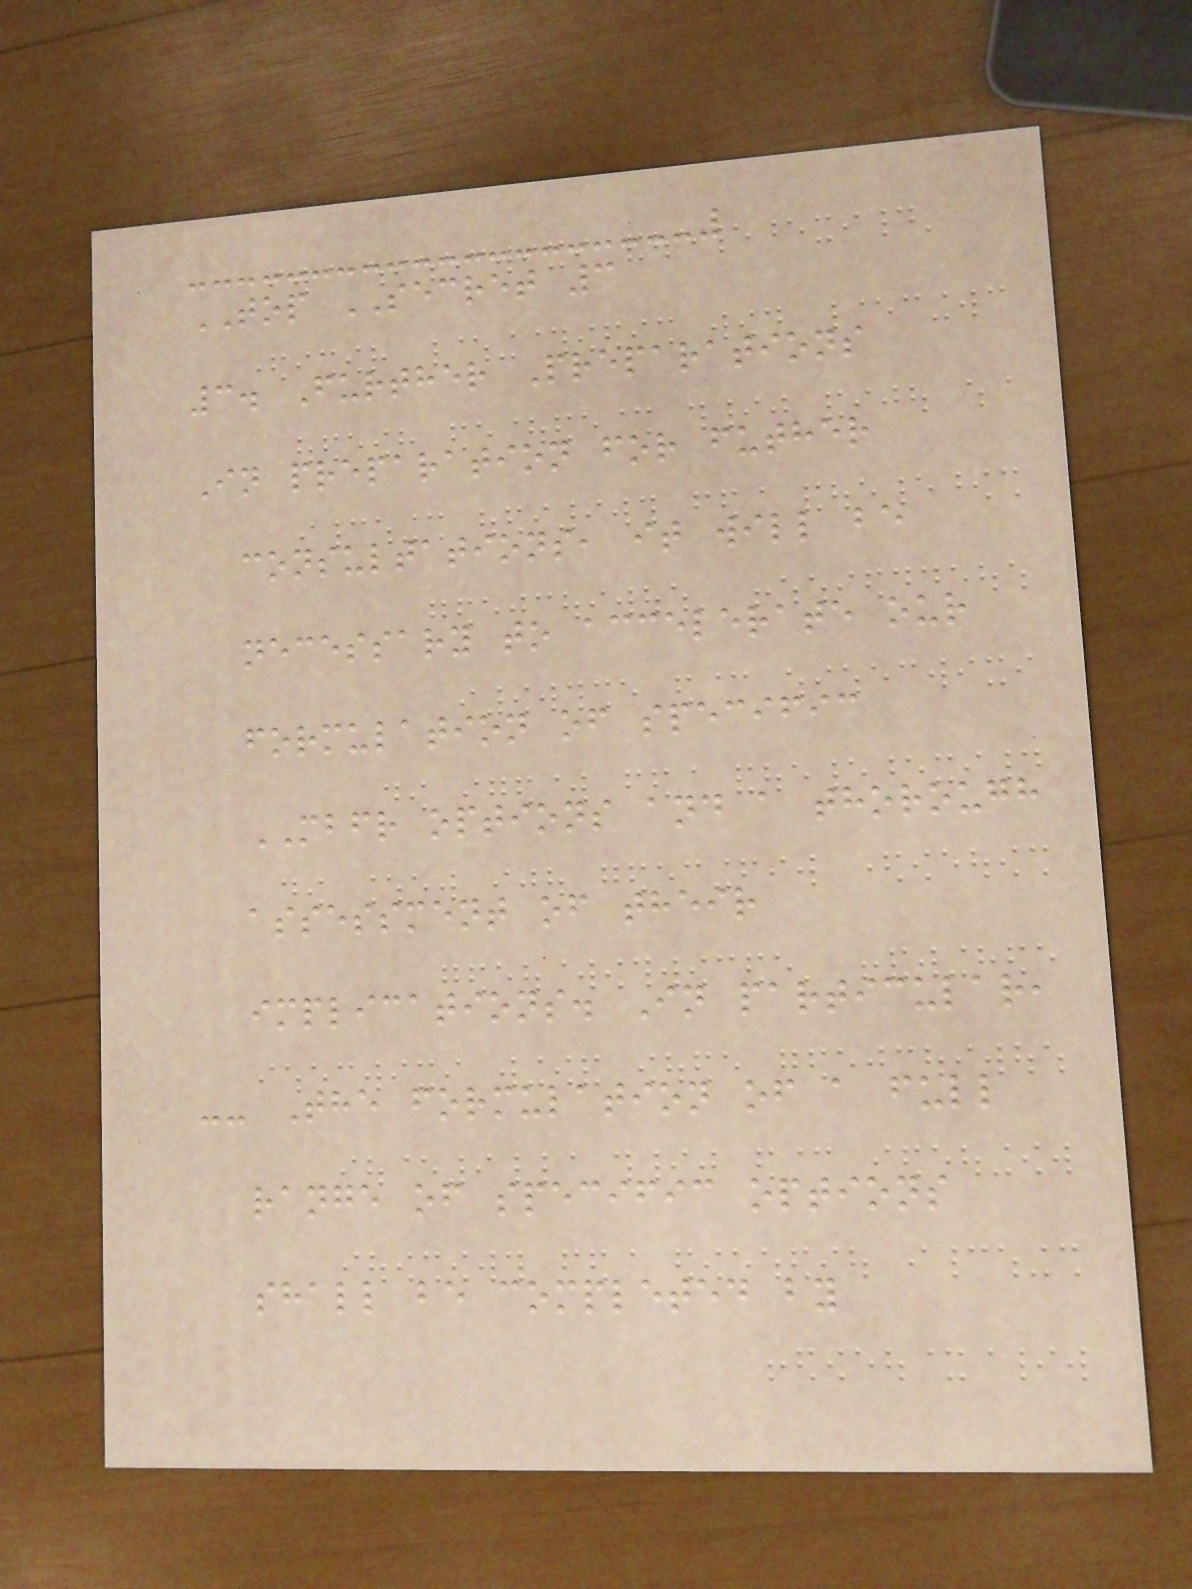TOP SECRET 3
3. Further Preparations
In preparation for futher
consultations, it will be
necessary to accelerate our
formulation of specific
MBFR options and a thorough
assessment of their
implications. In particular,
-- The formulation of a full
range of specific options
shall be completed by
